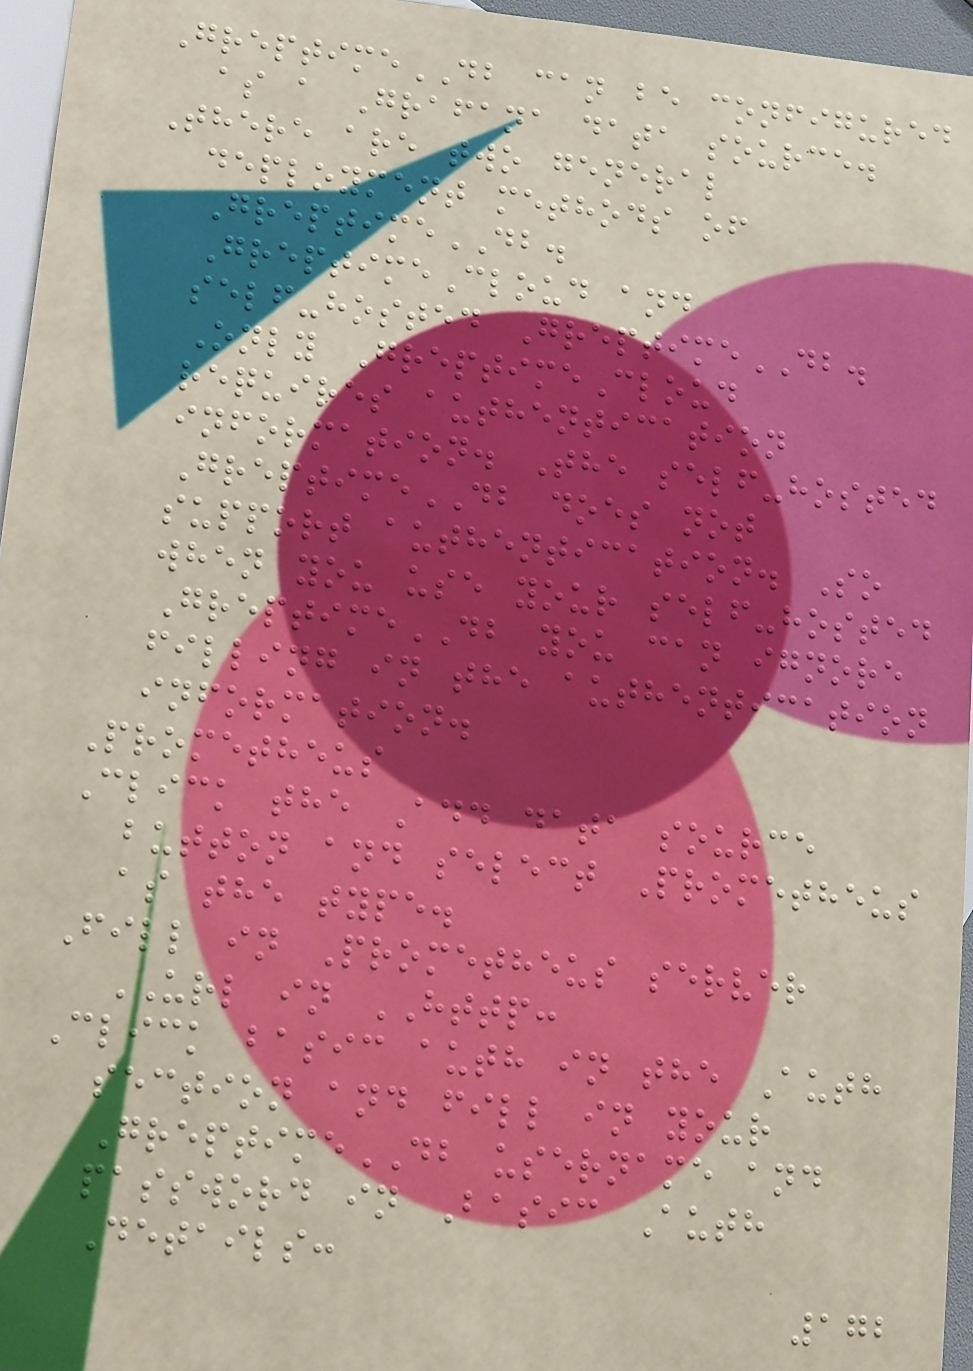GreptimeDB can be configured
as a Grafana data source.
There are two general
deployment methods of
GreptimeDB.
GreptimeCloud and
self-hosted GreptimeDB.
Only GreptimeCloud
requires authentication
information. The self-hosted
GreptimeDB does not
support authentication. So
when you use your self-hosted
GreptimeDB you can ignore
filling in the authentication
information.
Prometheus
Click the Add data source
button and select Prometheus
as the type.
Fill in Prometheus server
URL in HTTP:
Click basic auth in the Auth
section and fill in your
GreptimeDB username and
password in Basic Auth
Details:
172
